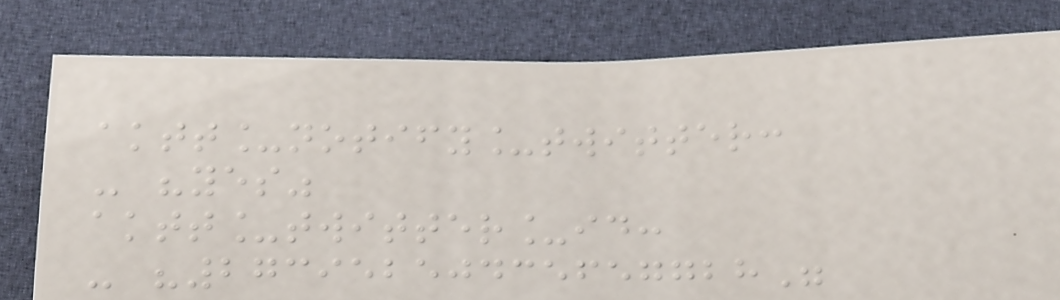aktt_notify_twitter:
- "yes"
aktt_twitter_id:
- "27395250435657728"
